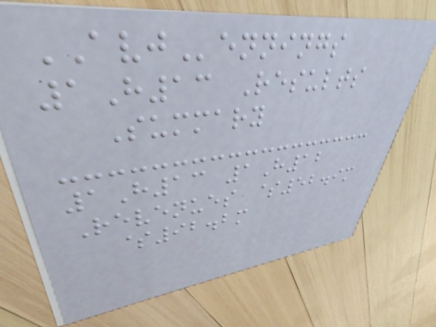AVJennings
1H13 Results
Summary
1H13 1H12
Revenues $52.9m
$92.2m
